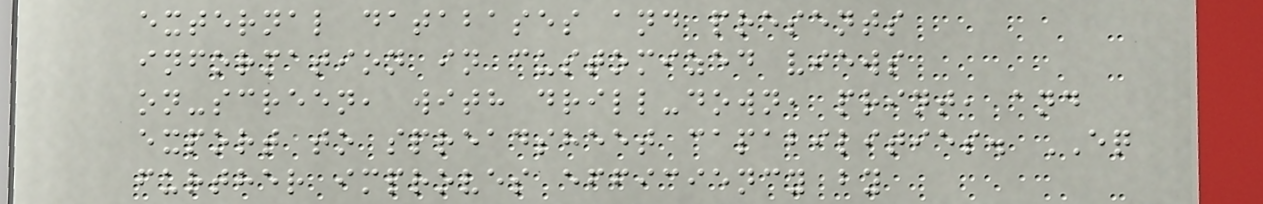external databases and presents
information in customized views
on-screen, with drill-down, print, and
export to spreadsheet capabilities. EQ
further improves efficiency by
